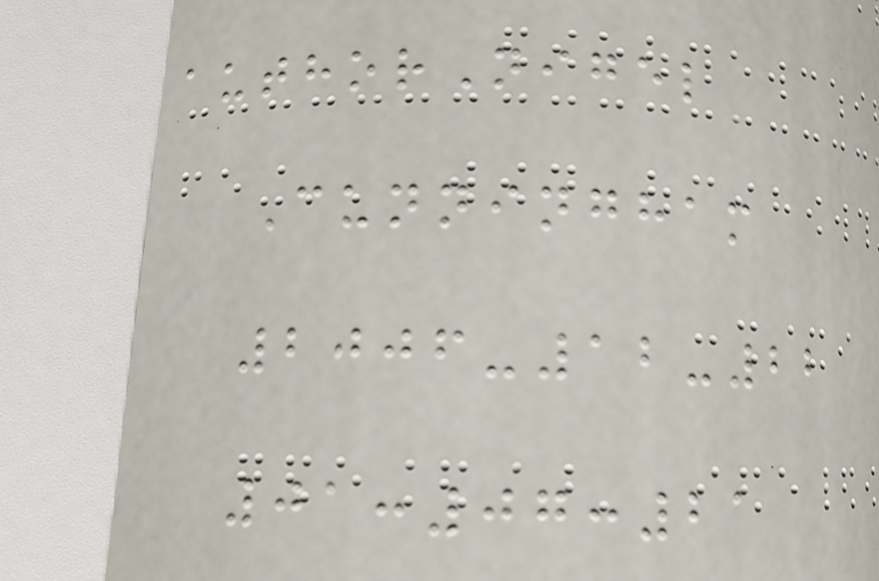authorNigel
Cunningham
2006-12-22
01:07:21
